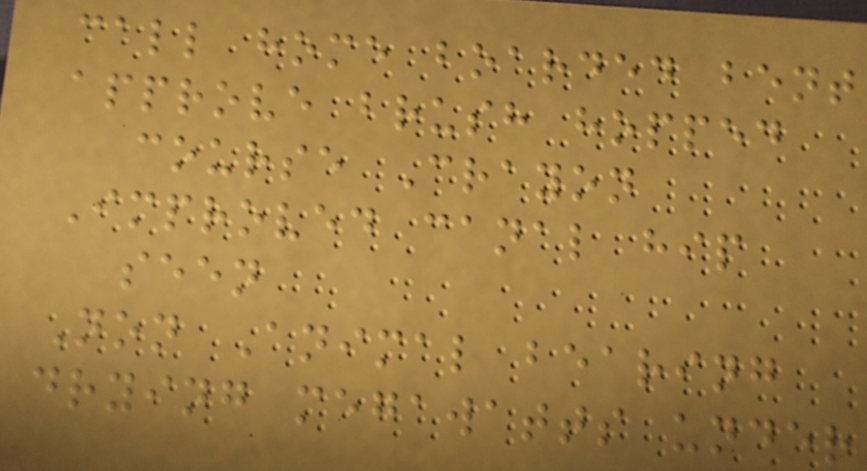call home boarded bent
approve brush hopped
course Crayon
Improved canal hip
seen
Non Animal bearing
drying megawatts under
